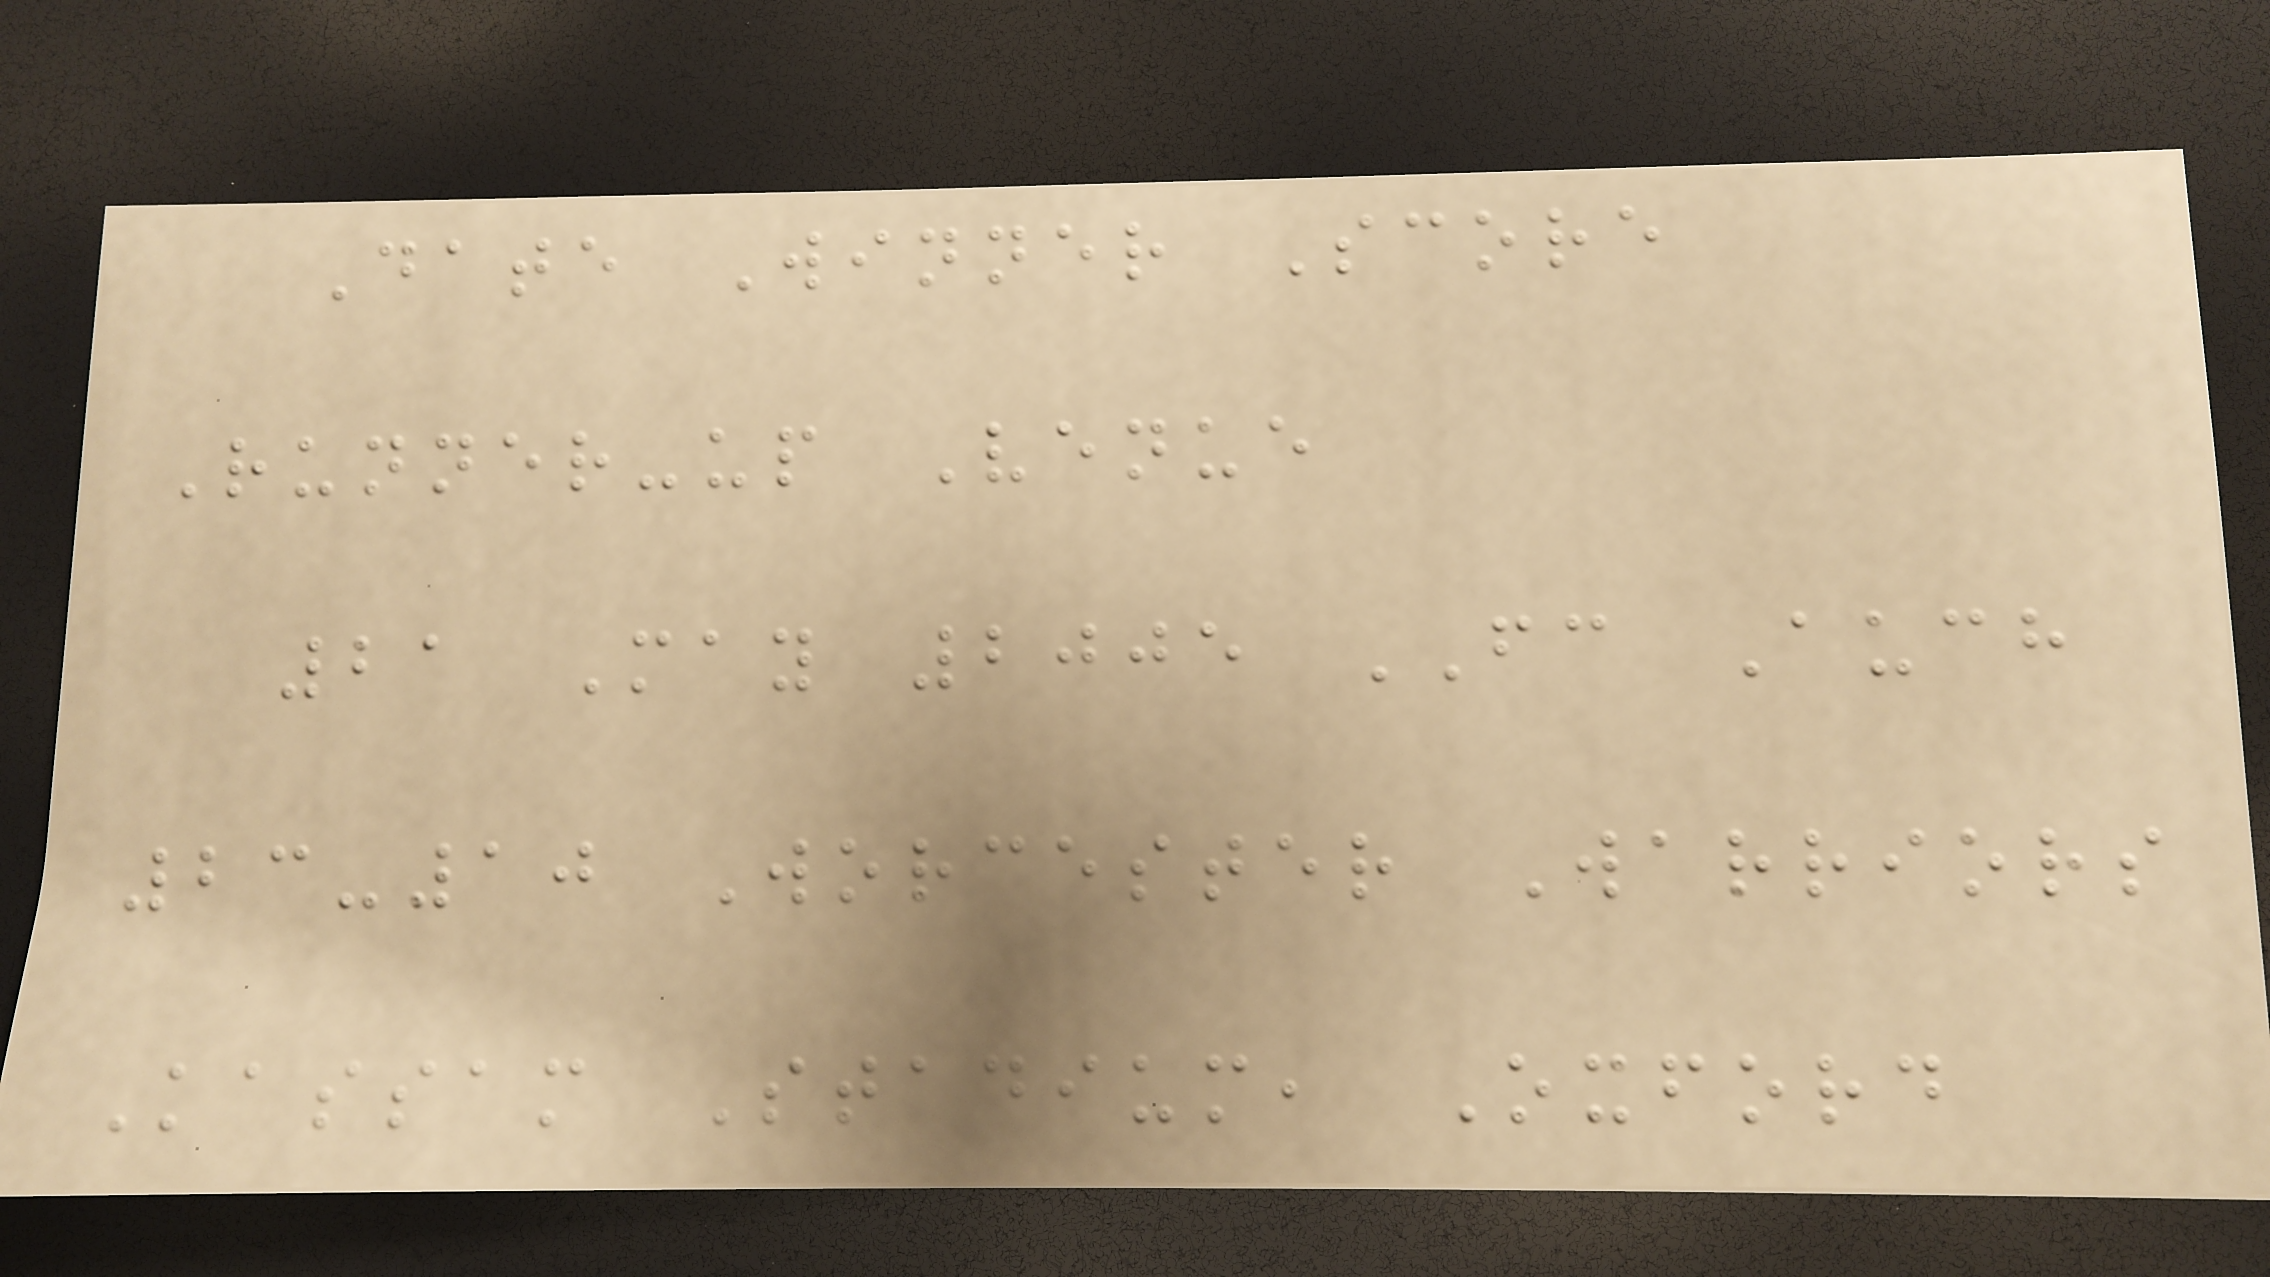Date Winner Score
Runner-up Venue
21 May 2005 FC Auch
23-10 Worcester Warriors
Kassam Stadium, Oxford
